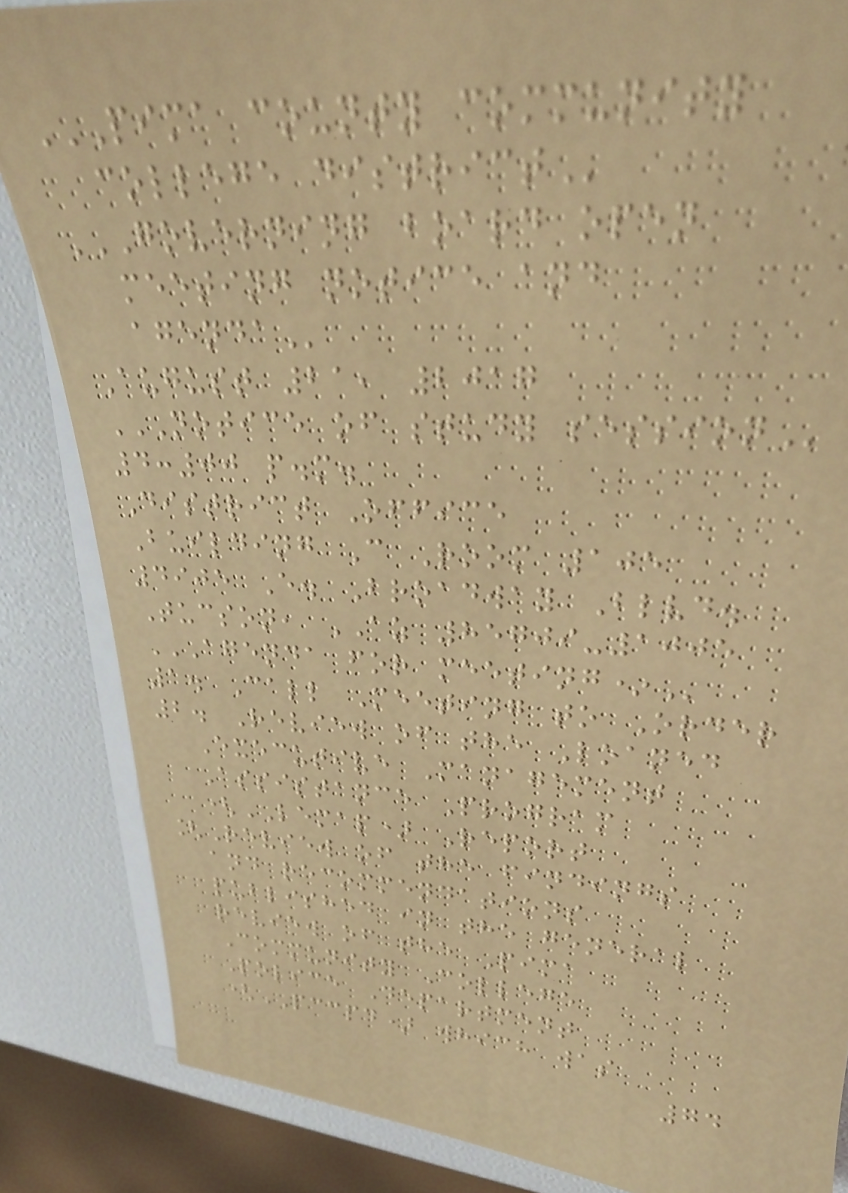PIMA COUNTY COMMUNITY
COLLEGE DISTRICT
GOVERNING BOARD OPEN
MEETING NOTICE AND
AGENDA
August 21, 2017
NOTICE OF STUDY SESSION
4:00 p.m.
District Office
Building C Room 105
4905 E. Broadway Blvd.
Tucson, AZ 85709-1005
AGENDA FOR MEETING*
1. Call Meeting to Order
2. Review of the Loaned
Executive Management
Assistance Program
(LEMAP) Report
[Review of the findings
and recommendations
published in the general
review of the Pima
Community College
Police Department
(PCCPD) which was
74
